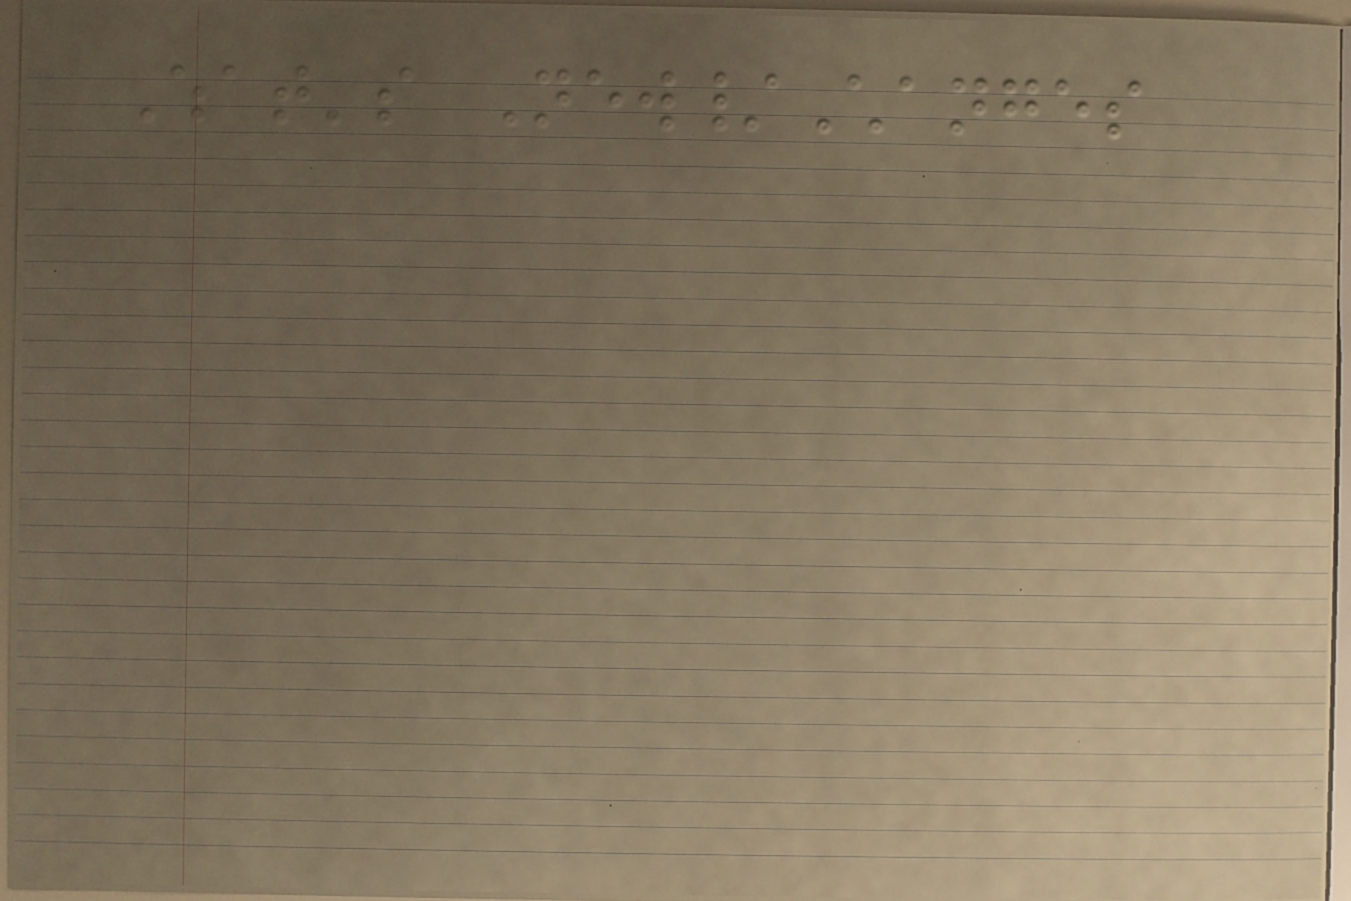What's New/Changes
